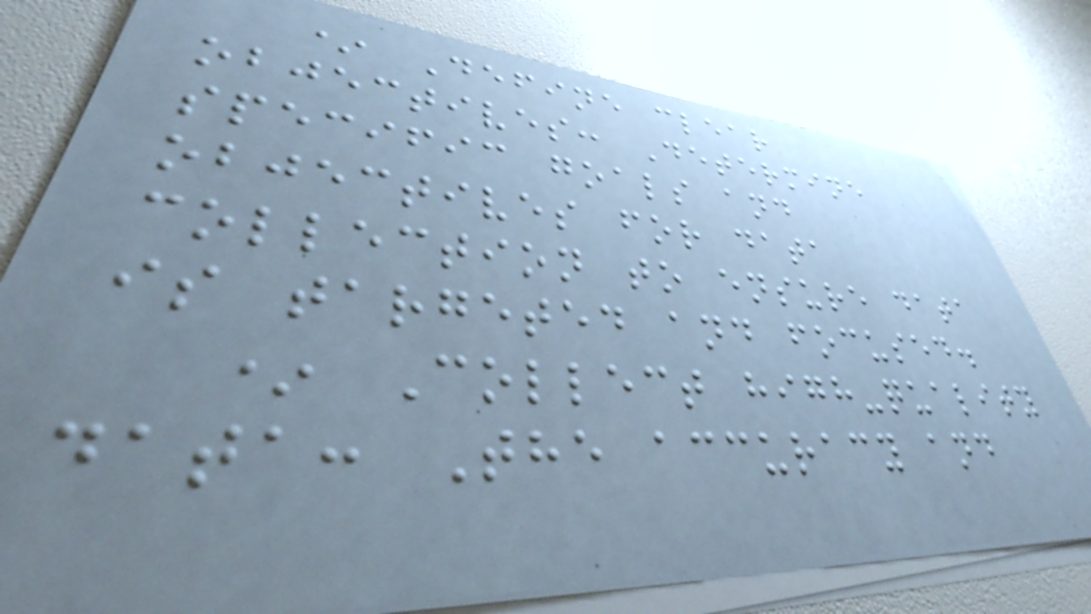* Define clear
objectives: Determine
specific goals and
objectives for data
collection to ensure data
is targeted and focused.
* Collect high-quality
data: The accuracy and
